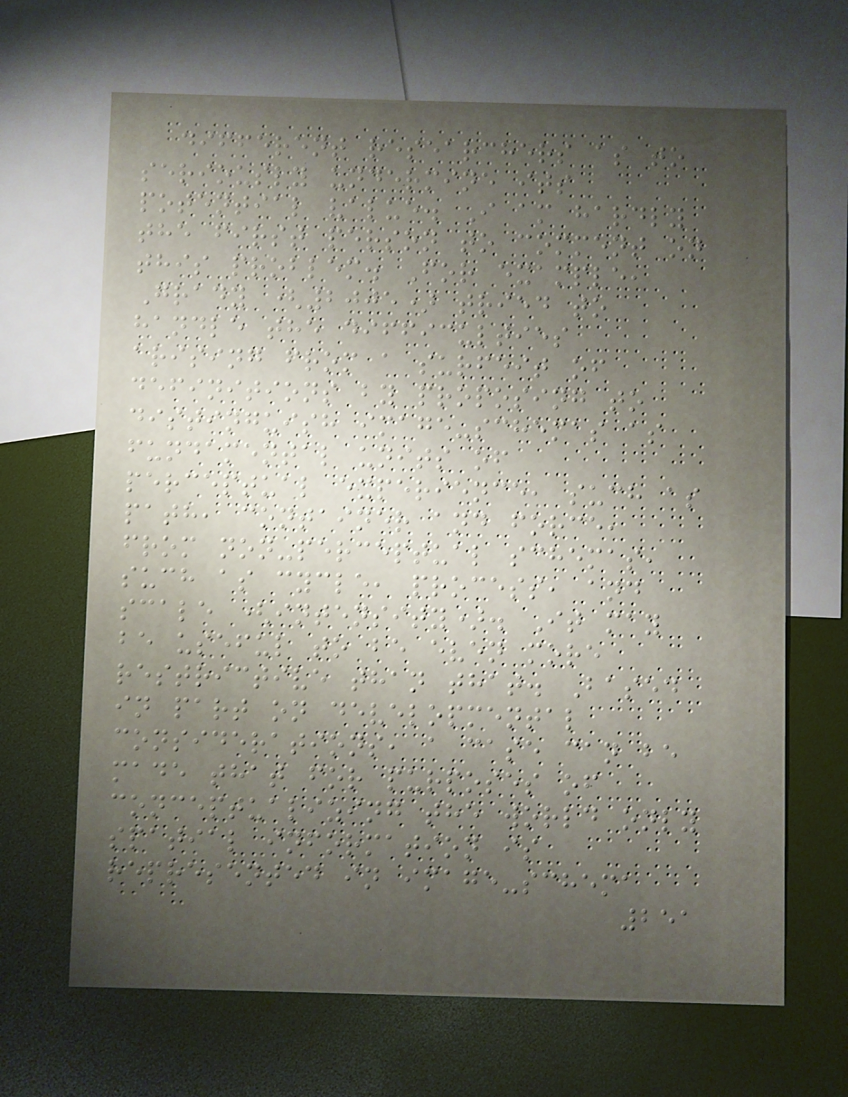different researchers as to
seriously undermine its
potential value. I am hardly
the first person to comment on
this problem. For example,
Grady (2005) tried to
handle the difficulties
arising from a surfeit of
definitions by proposing to
distinguish image-schemas as
fundamental units of
perceptual experience, such as
path, container and force,
from non-perceptual schemas,
such as cycle, process, and
scale (intensity). It may
be useful to be even more
restrictive than that. Based
in part on developmental
considerations, a case can be
made that for purposes of
conceptualizing the world only
spatial information is
represented in image-schema
251
